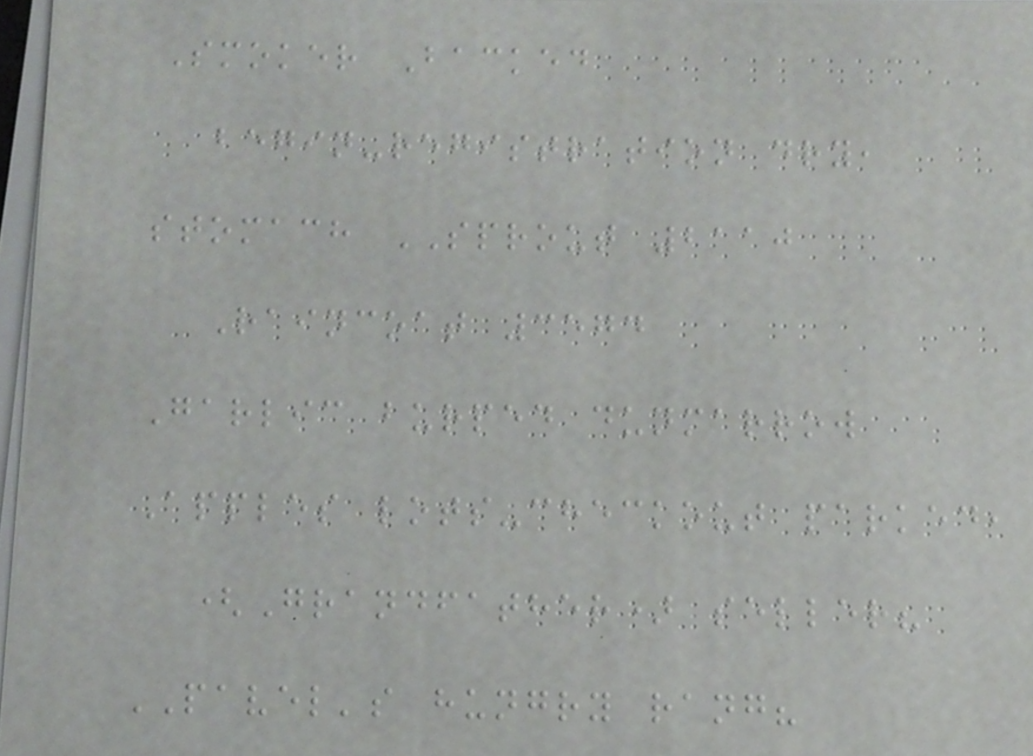Smoker Backed
begin-registration dry,
stomach SPROUT 2110
Raincoat 3574
Garlic burped dunmarrow
Apples lots-checkout parked,
(Grandfather) seller?
PAVEL's hungry rang?
